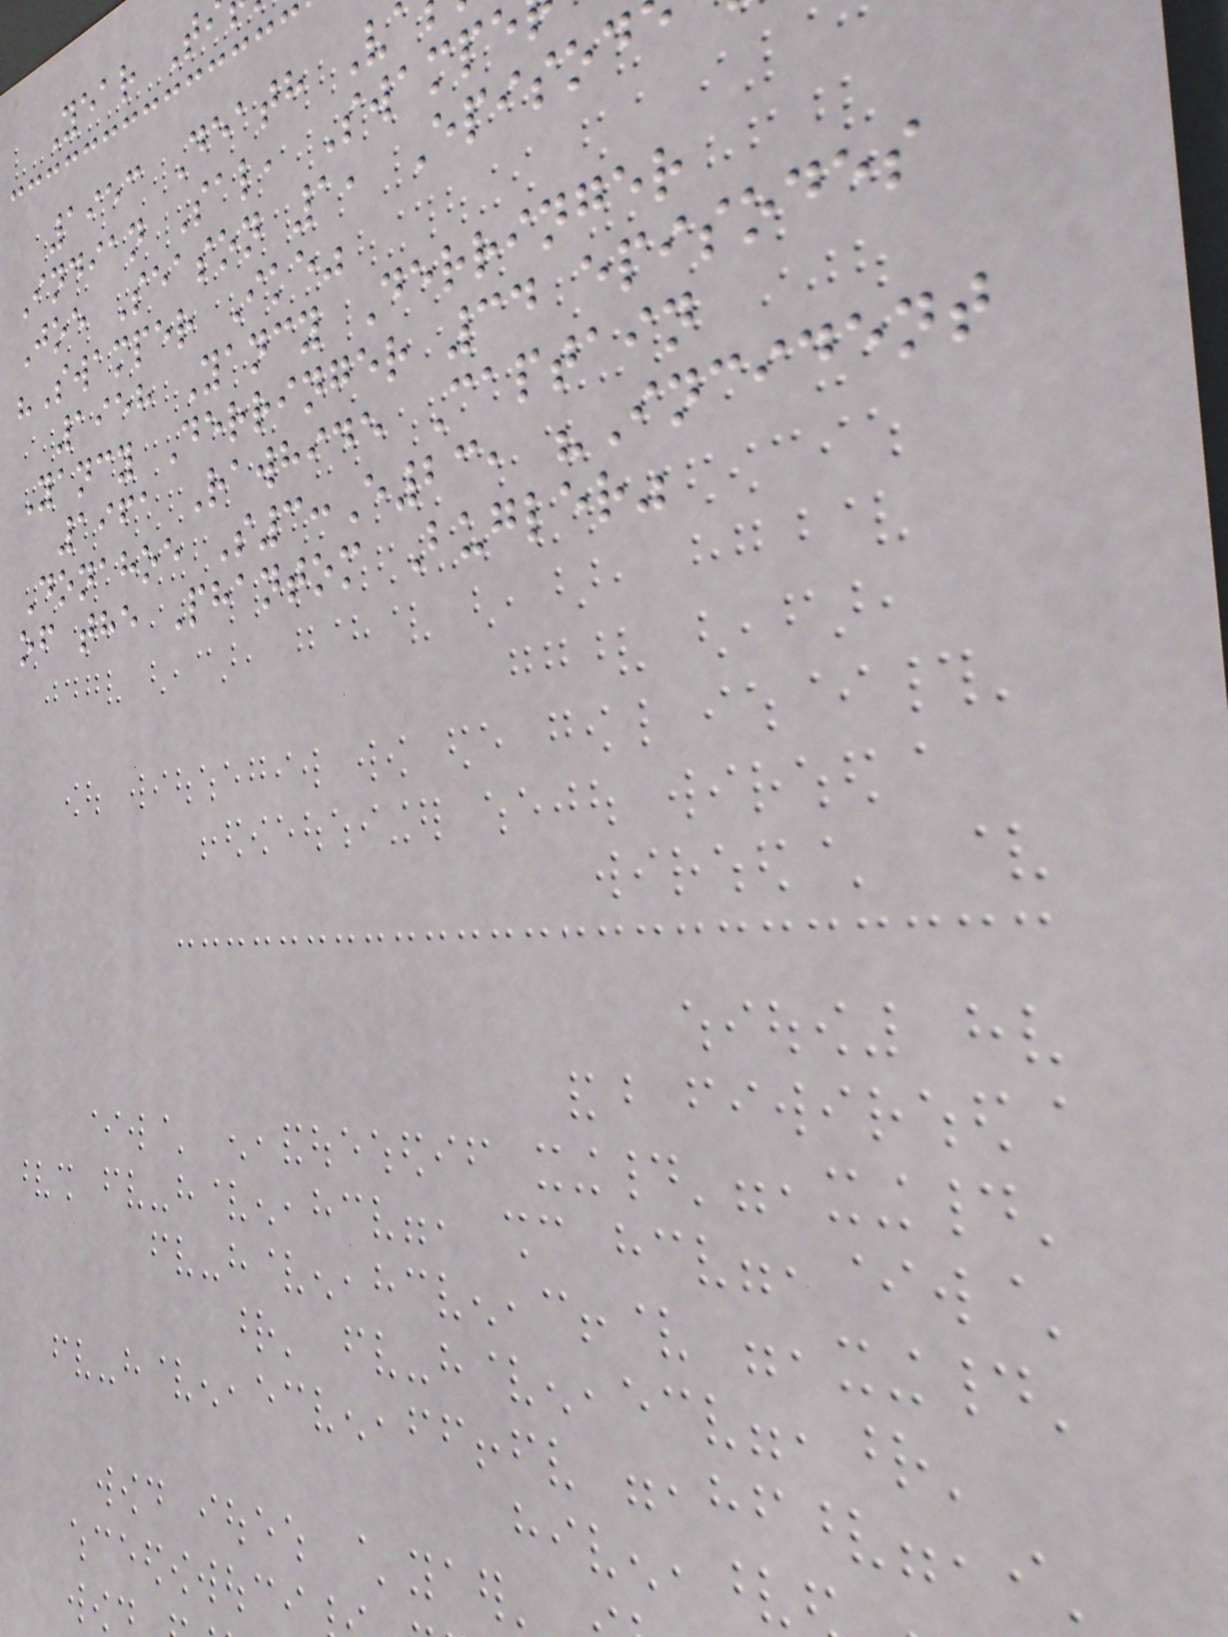Year T
1953 Death V
Indian Sal, Swampe
Joe Season 1, Episod
"Swamper Ike"
1958 Yancy Derringer
Yancy Derringer 34 episodes
1961 Rawhide Captain
Donahoe S3:E23, "Incident
of the Phantom Bugler"
